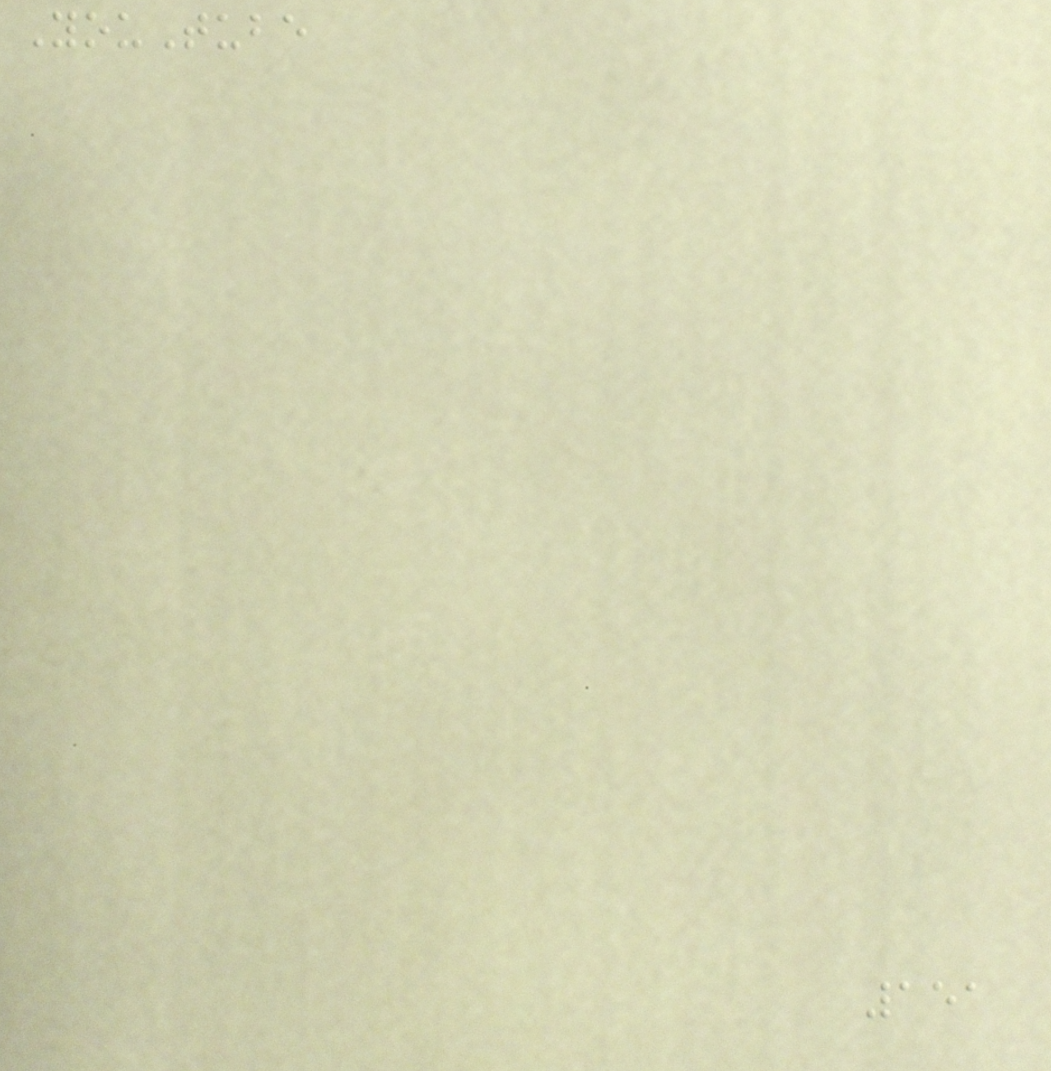YouTube
151
